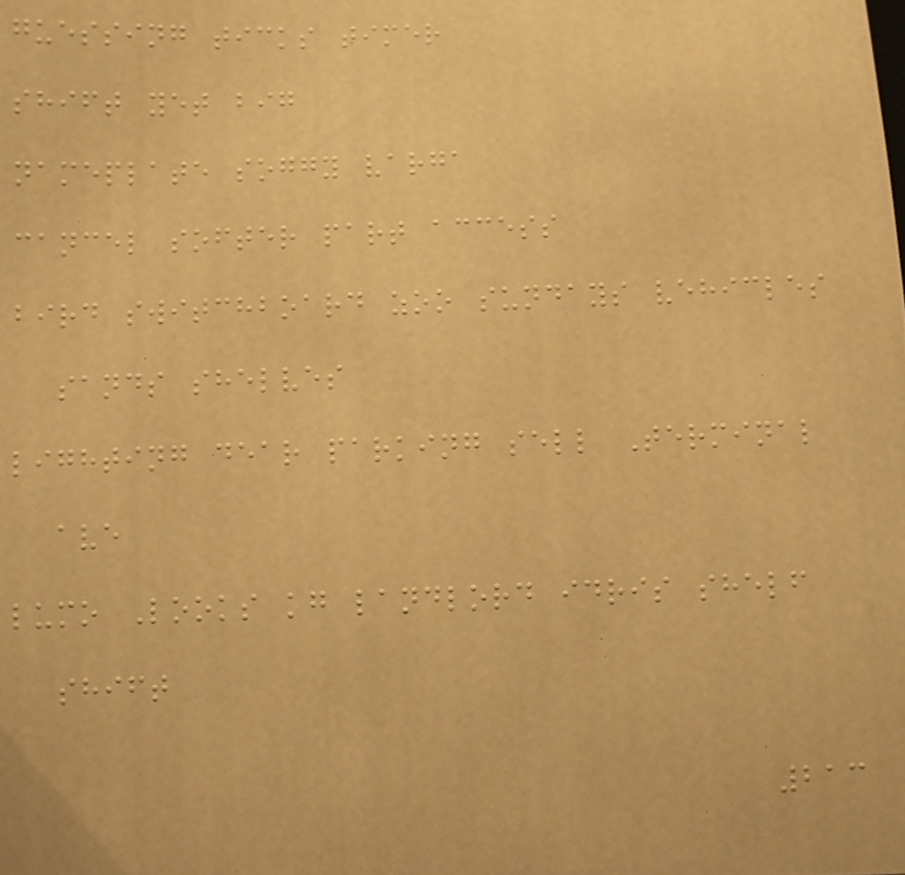guessing ticks timer
shift yet big
nameplate soggy varga
cancel softer part access
bird switchboard zoo sundays vehicles
sands shelves
lighting dear parking sell Terminal
ave
lumo Looks kg landlord idris shelf
shift
213
